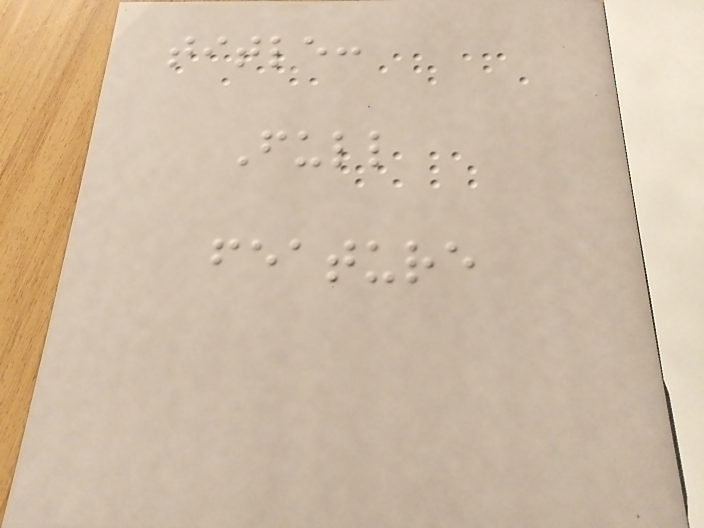title:
Full
feature
